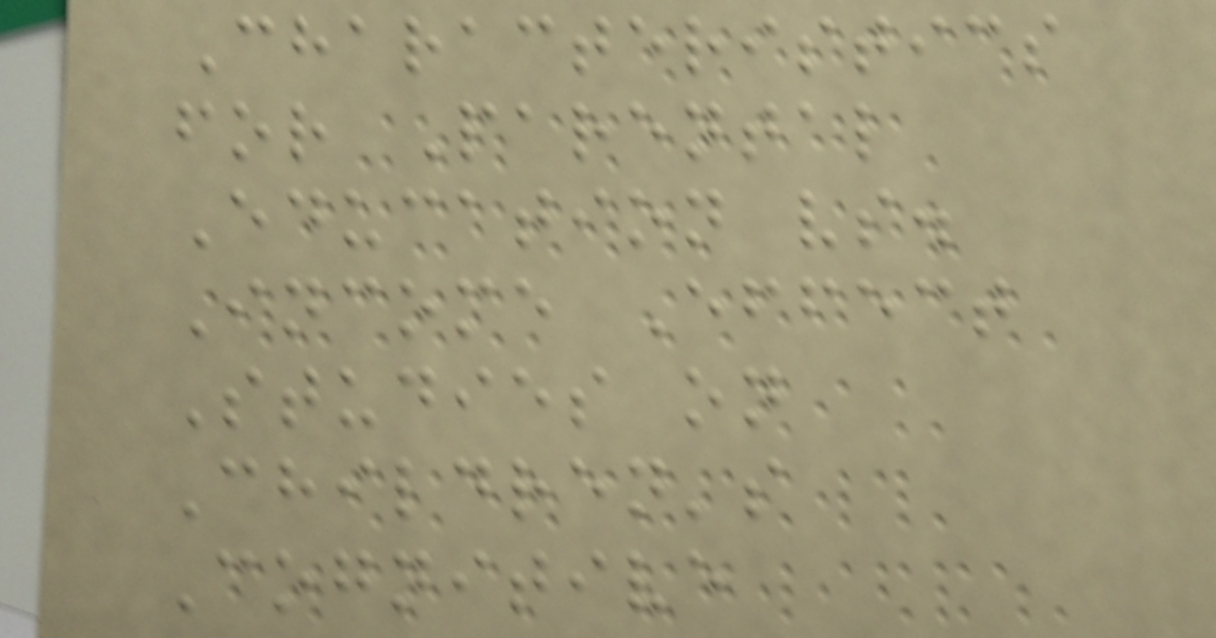Characteristics
for Parental
Education vs.
Income Effect
Studies on
Children's
Cognitive
